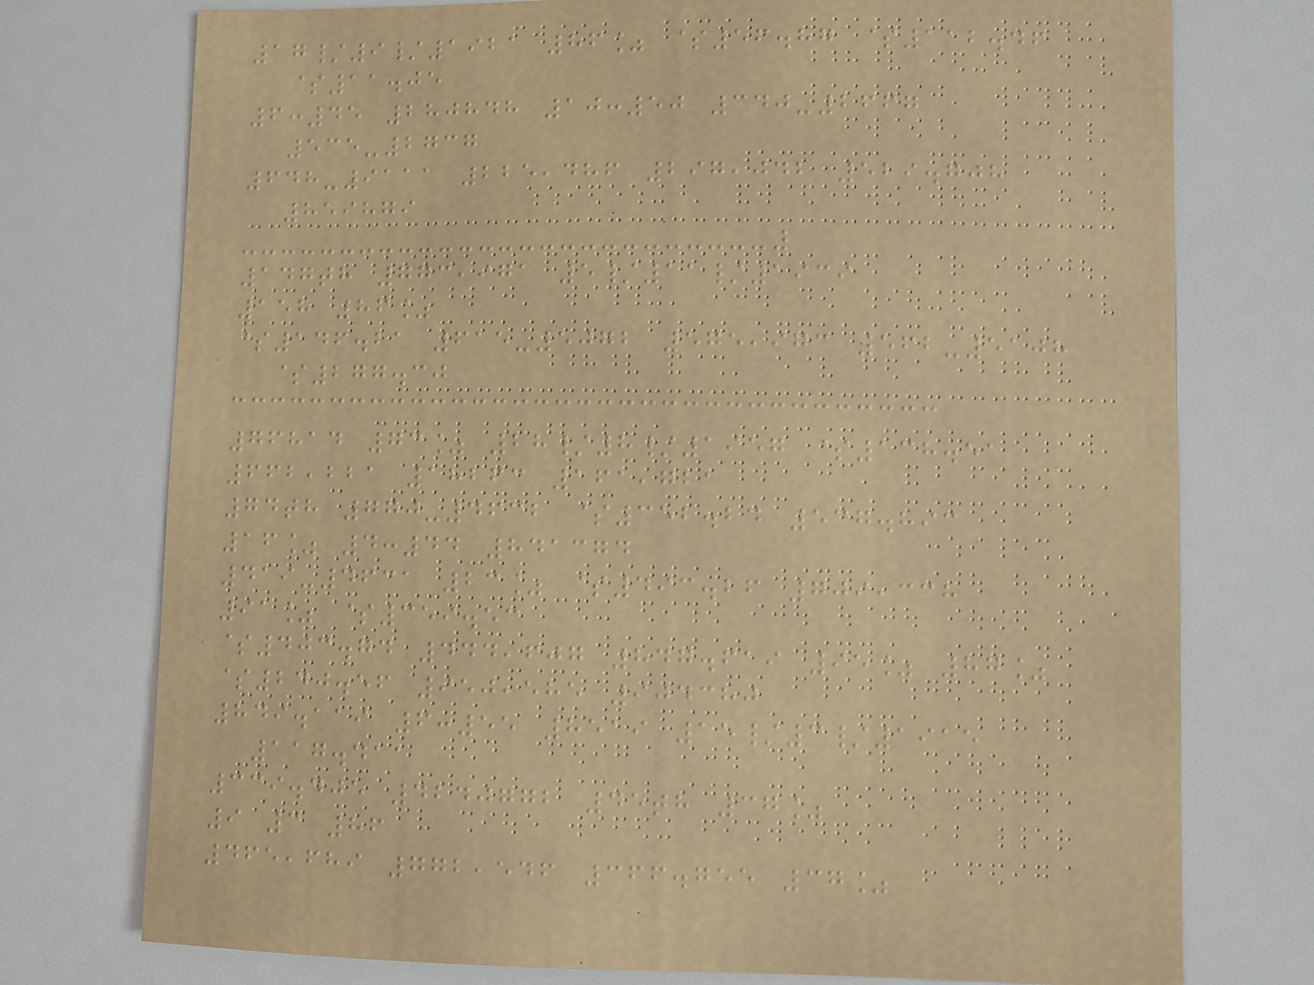17/9/1921 86% $56.87 $112.46
$11.05
6:45 280848 10:50 340-2667
535-2737
648-9111 225,486 297,042 529.708
859879
147th 773,971 5/11/1939
158 86%
$146.21 615-5072 575,973 562-5108
$277.30
76814 73% 28/8/1957 $138.51
662,221 18263 161,721
74th 770-4632 $352.24 537.893
16% 4:44 841374
419-4631 23% $493.26 709,338
91% $359.53
$403.74 444,607 847.619 95% 87%
$240.56 950,585 904380
849.119 6:55 8519 15/3/1915
117.411
339.405 4240772 45th 37%
9 3 86
465,689 772,546 366.755 37%
